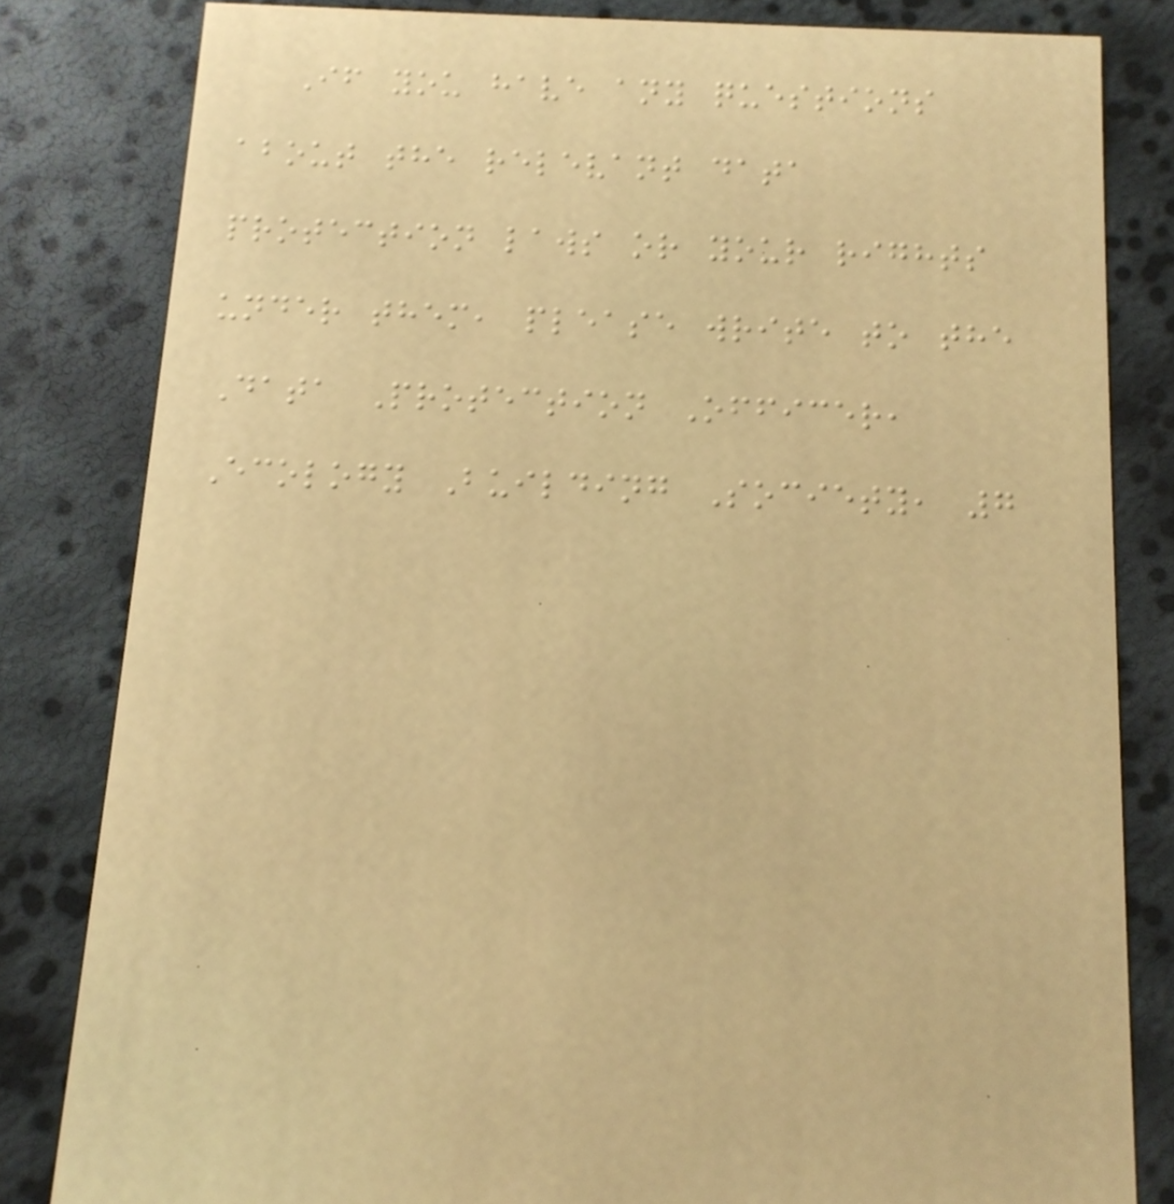If you have any questions
about the relevant data
protection laws or your rights
under them, please write to the
Data Protection Officer,
Ecology Building Society, 7
